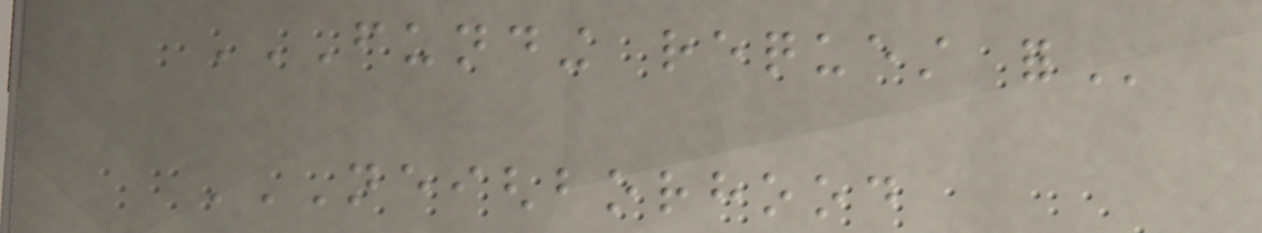FUNDING REQUEST FOR
NEIGHBORHOOD
